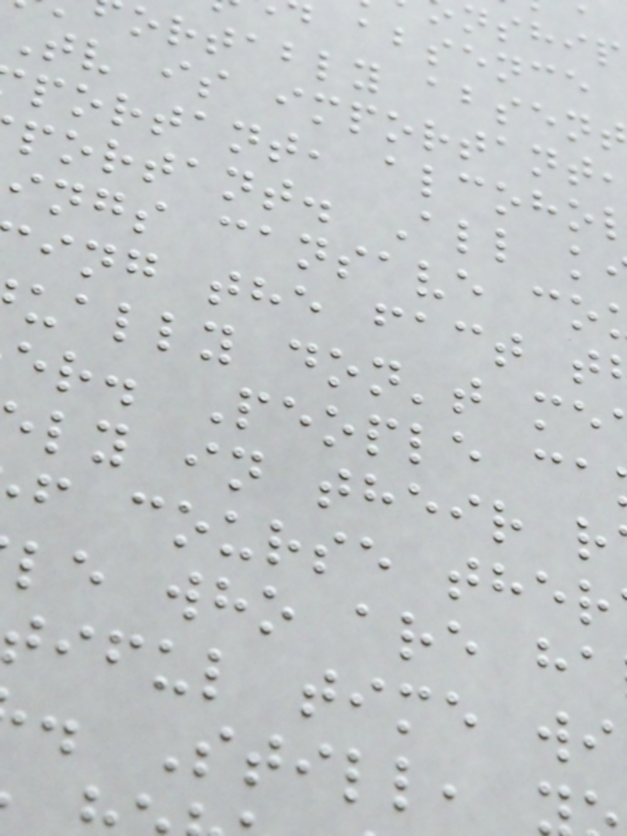absence
ortably absent
tv is important
portant, alcoho
portant. All k
ings cansave co
ing the fact t
ually don't me
er. People ca
ly in their r
f course ther
le who are ha
iful time wi
. Still,
